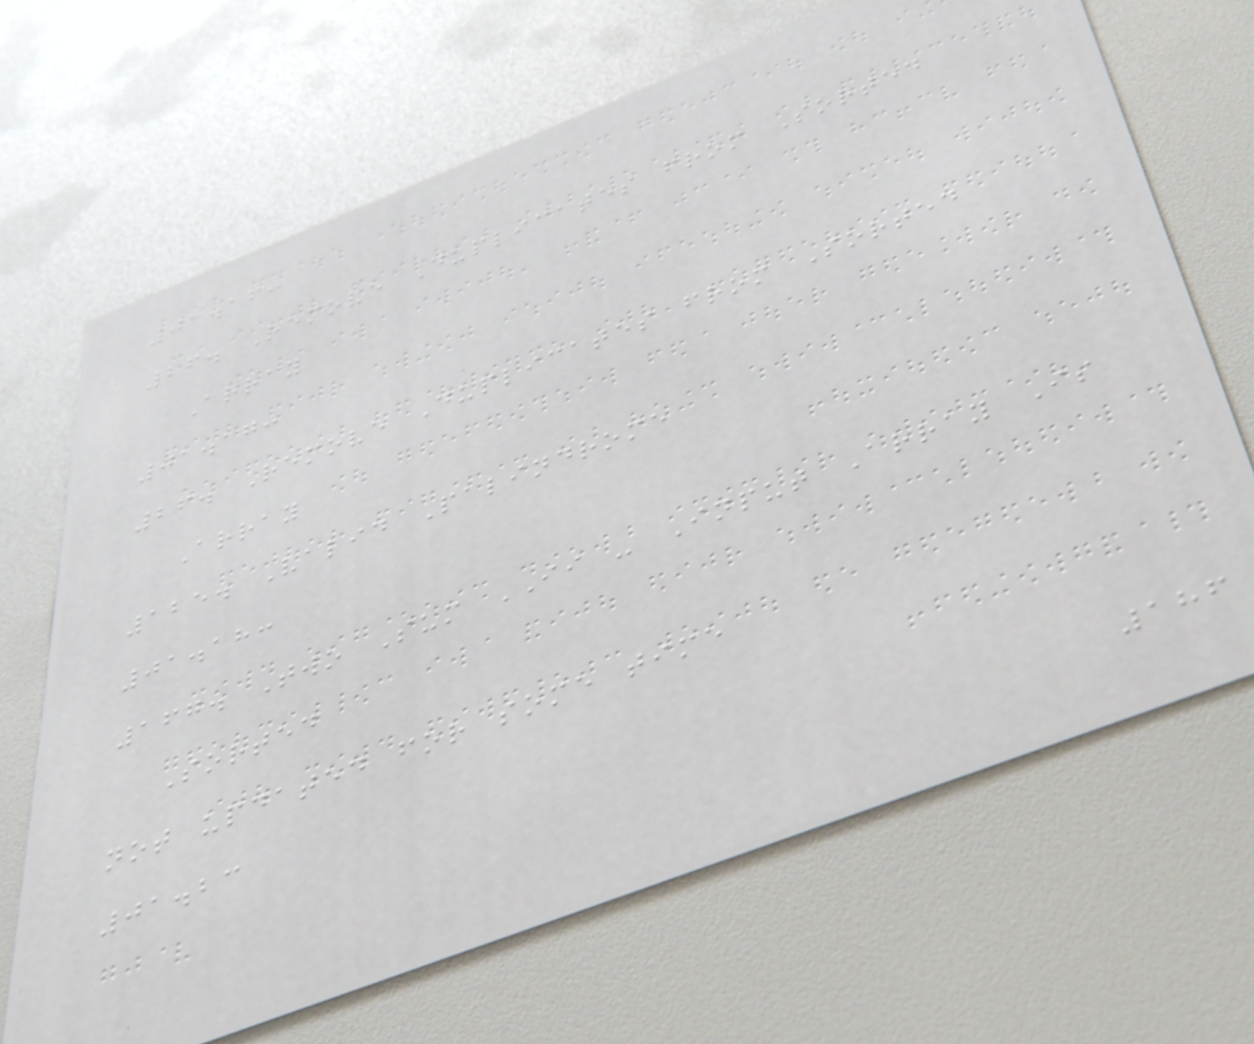01.16:
26. Remove Duplicates from Sorted
Array
01.17:
26. Remove Duplicates from Sorted
Array
125. Valid Palindrome
01.18:
167. Two Sum II - Input Array Is
Sorted
not updated for some time
01.23
186
